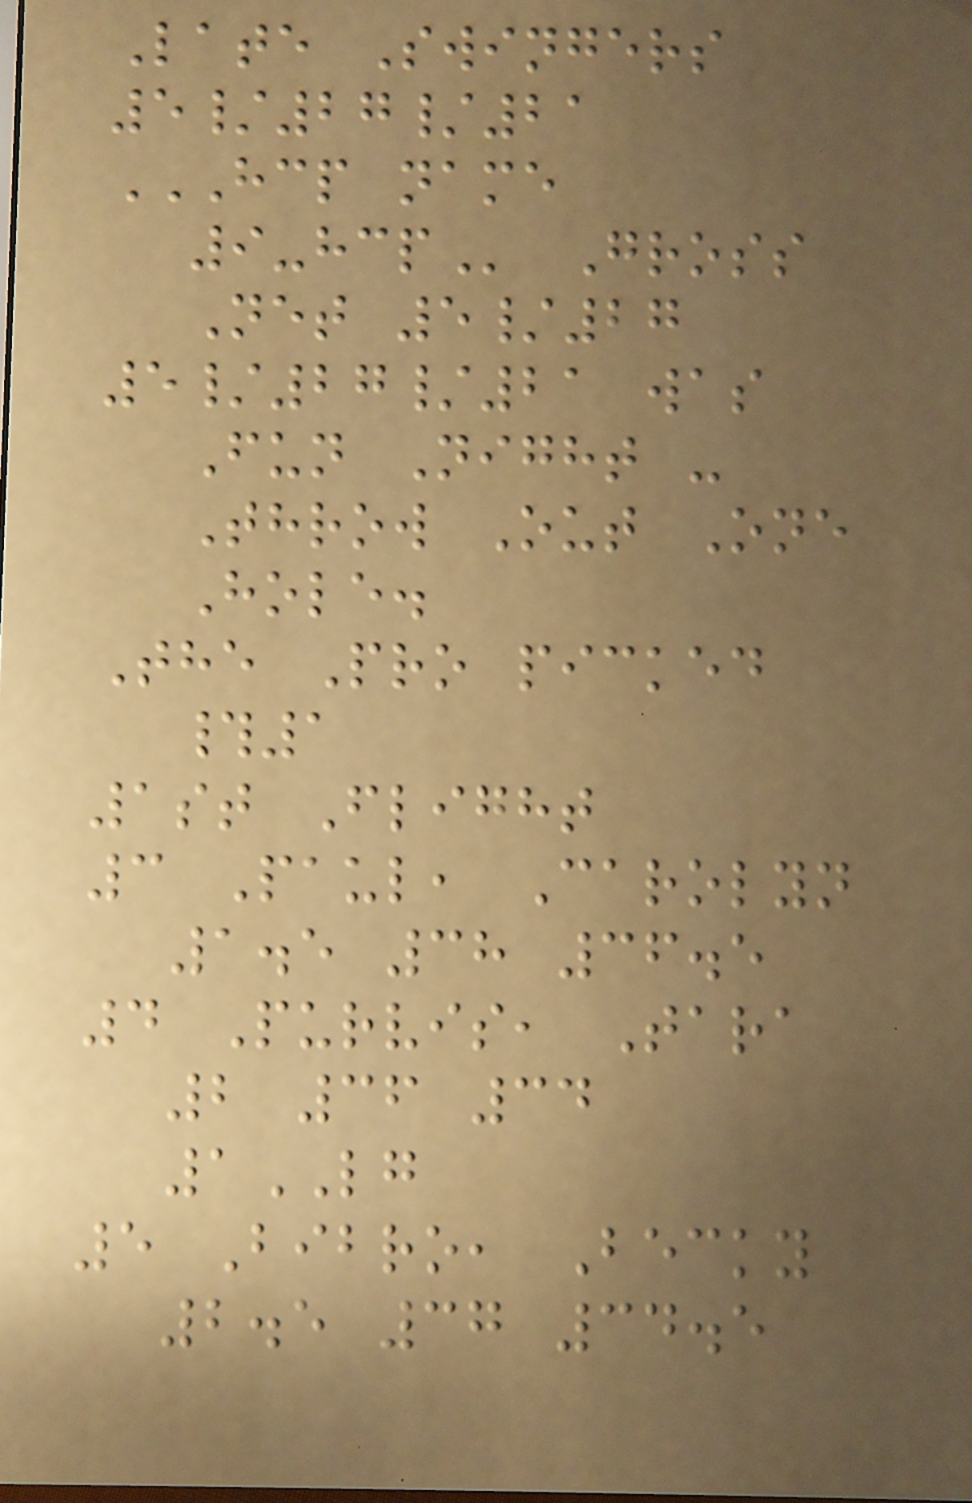Late Swingers
5/27/21
HCP NAME
9-HCP Gross
Net 5/27
5/27/21 was
Fun Night -
Throw Out One
Hole.
The Pro picked
#1
1st Flight
3 Paul, Carolyn
1.5 38 36.5
4 Purvis, Tara
2 36 34
1LG
5 Bibro, Becky
2.5 37 34.5
